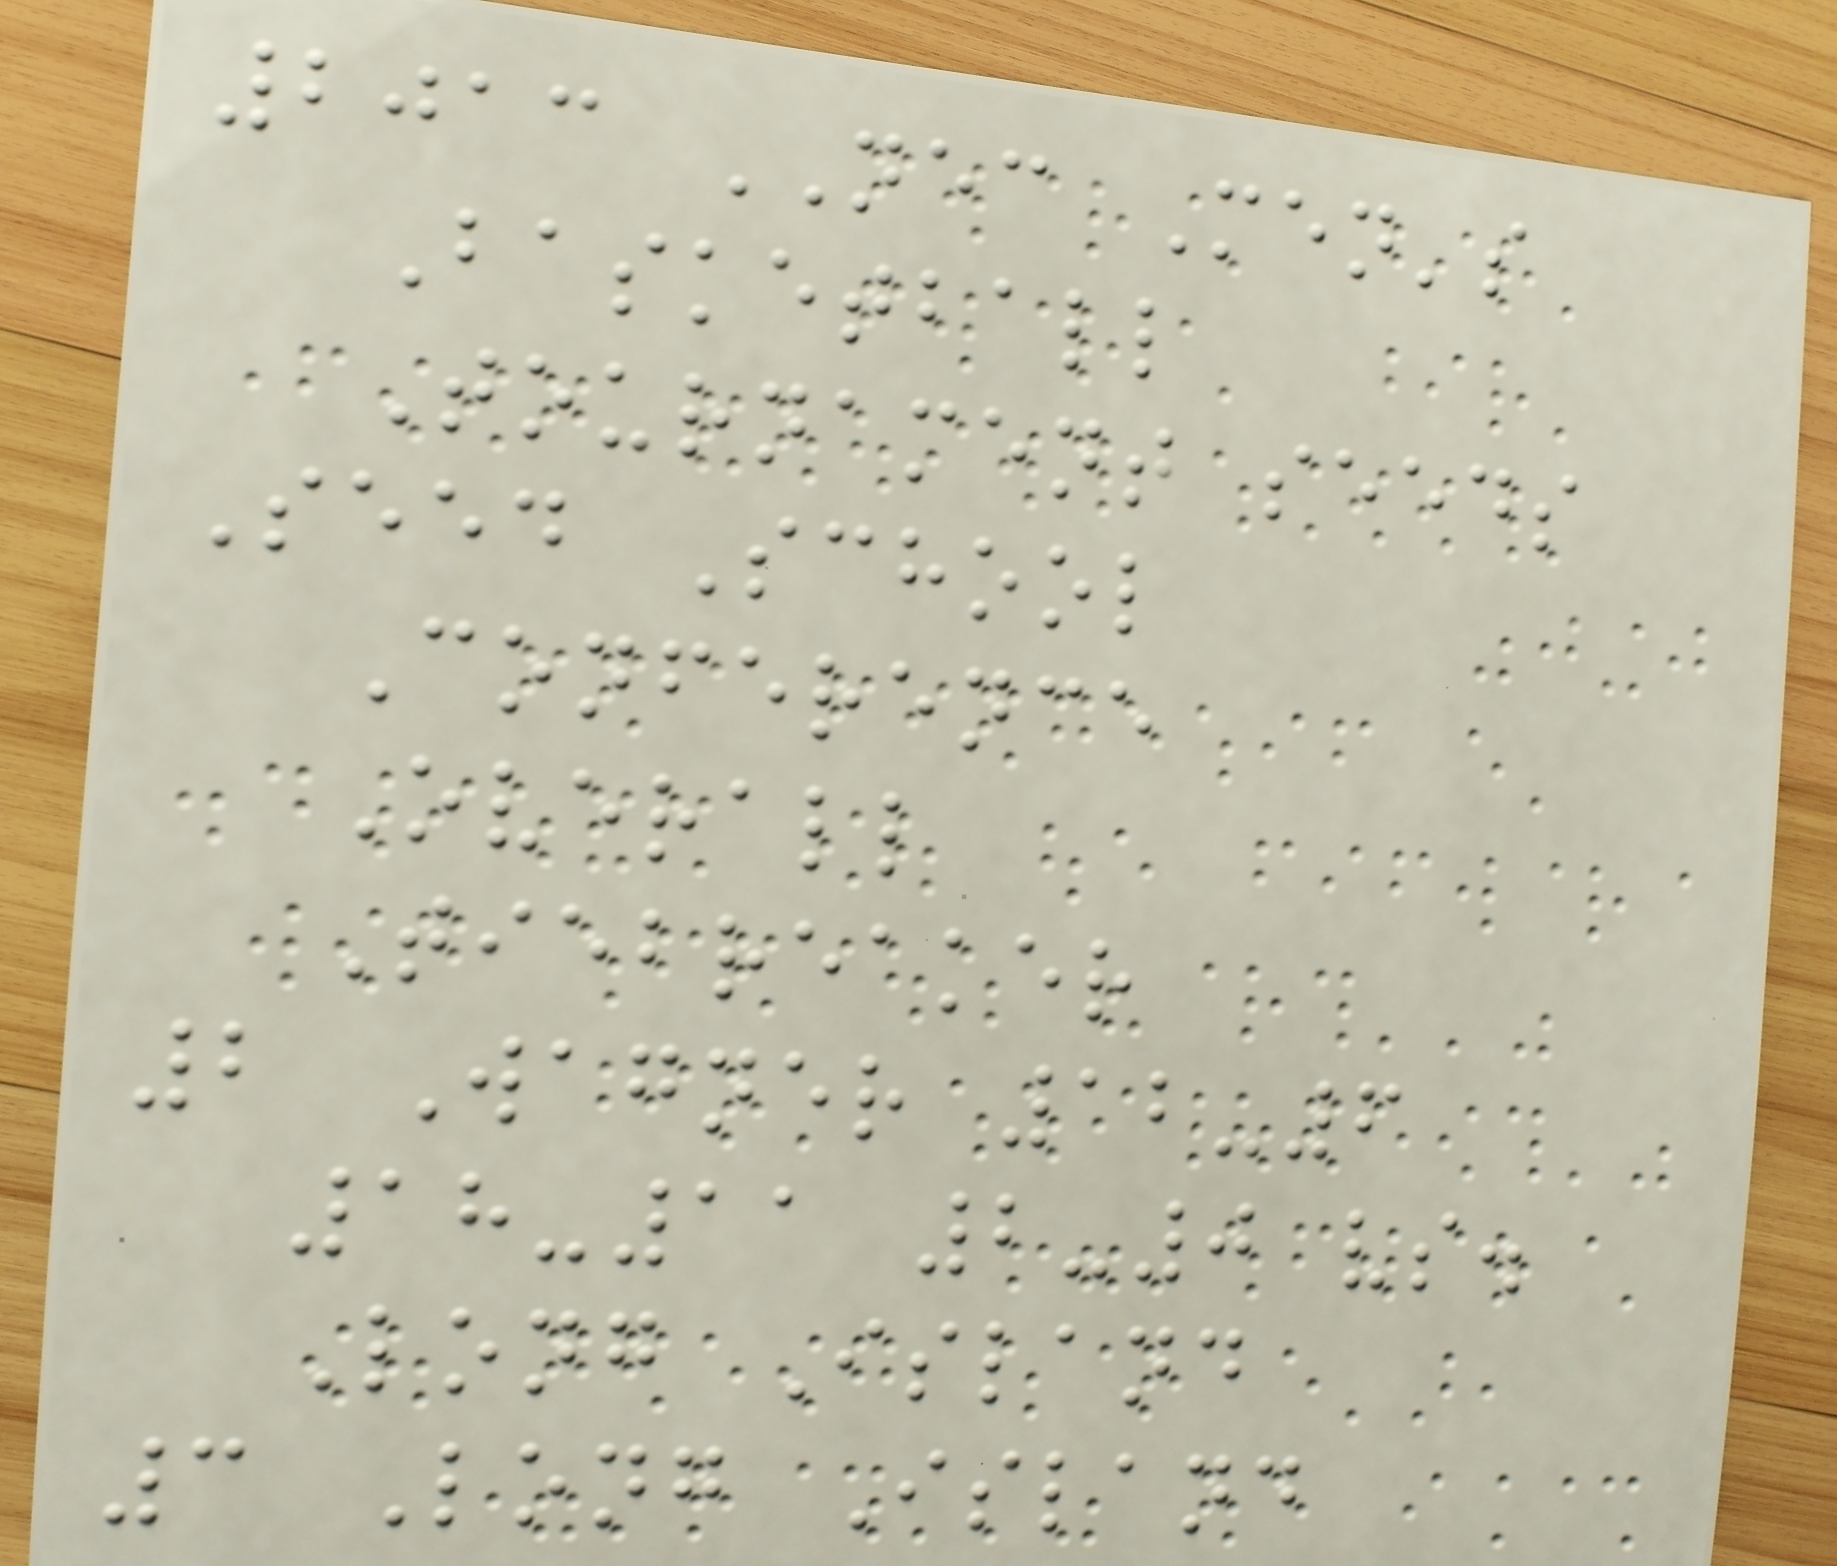2013 NEC Men's
Basketball
Tournament seeds
Seed School
Conference
Overall
Tiebreaker
2 Wagner 12-6
18-11 2-0 vs.
Long Island
3 Long Island
